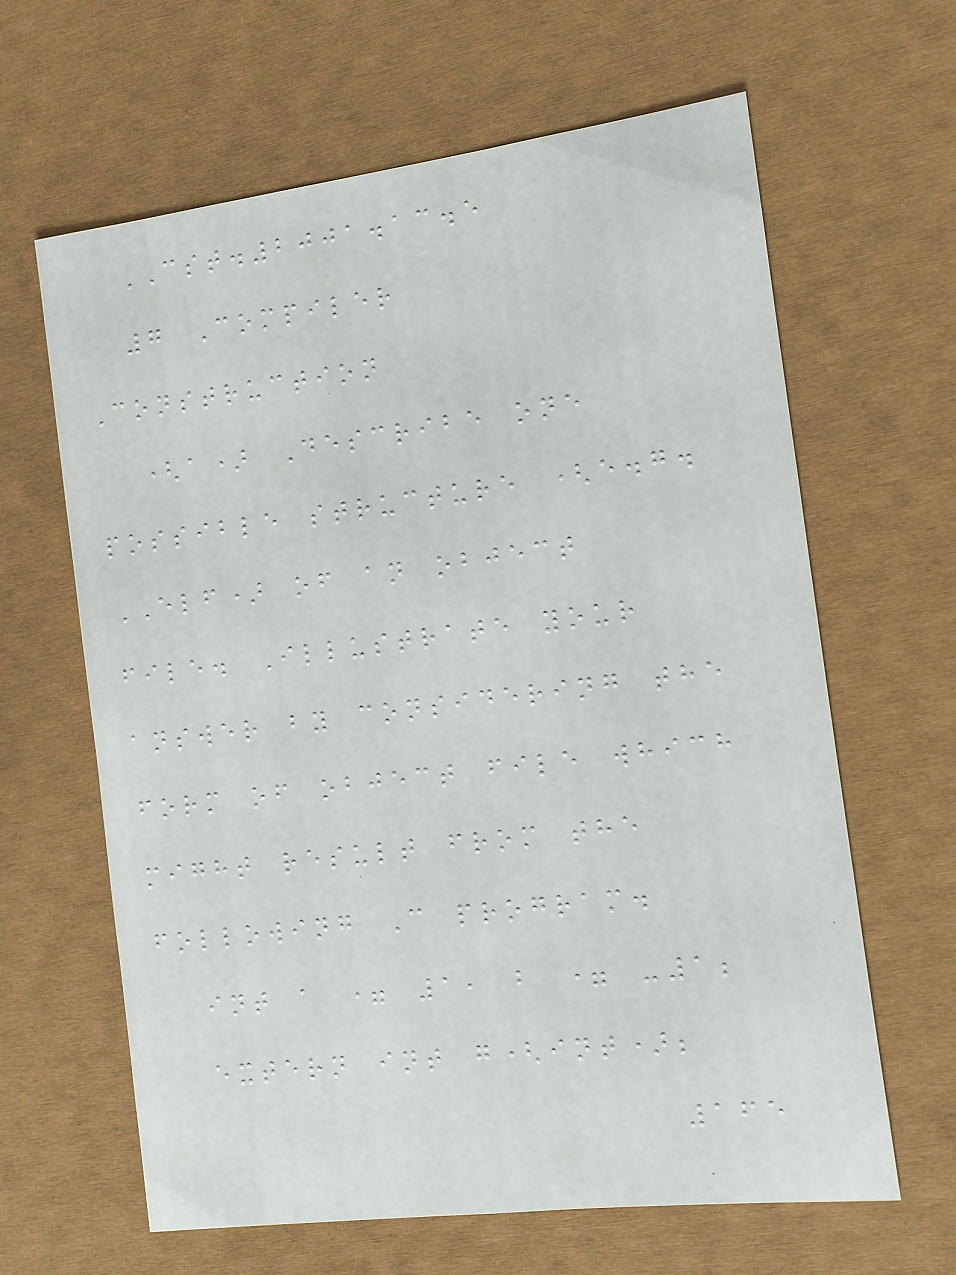CST.2001.13.5
7 Compiler
Construction
(a) Describe one
possible structure (e.g.
ELF) of an object
file. Illustrate your
answer by considering the
form of object file which
might result from the
following C program.
int a = 1, b = -1;
extern int g(int);
165
